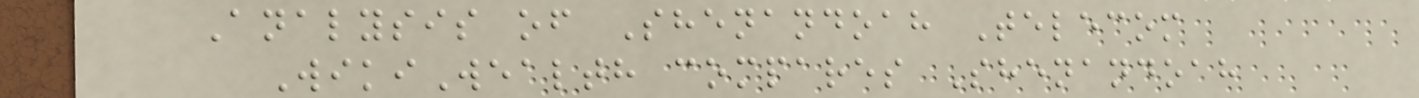Analysis of Shenandoah Telecom
WikiWealth compares Shenandoah
